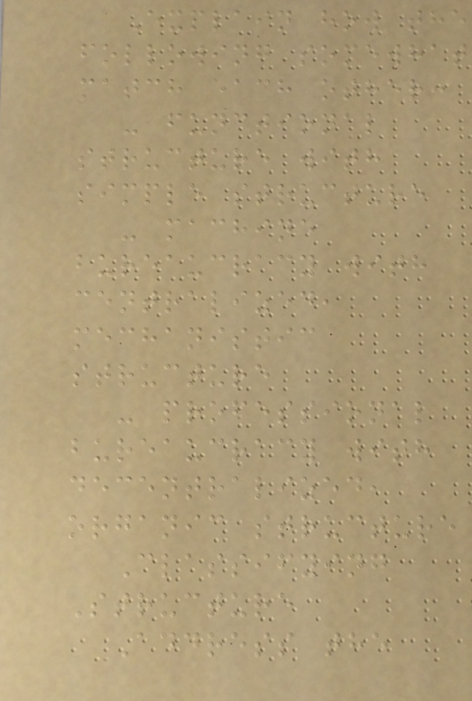Explain how the
following somewhat
match each other:
- functional
structure with
simple structure
- machine
bureaucracy with
centralized,
mechanistic
structure
- professional
bureaucracy with
decentralized,
organic structure
Classifying
Structure
Address the
